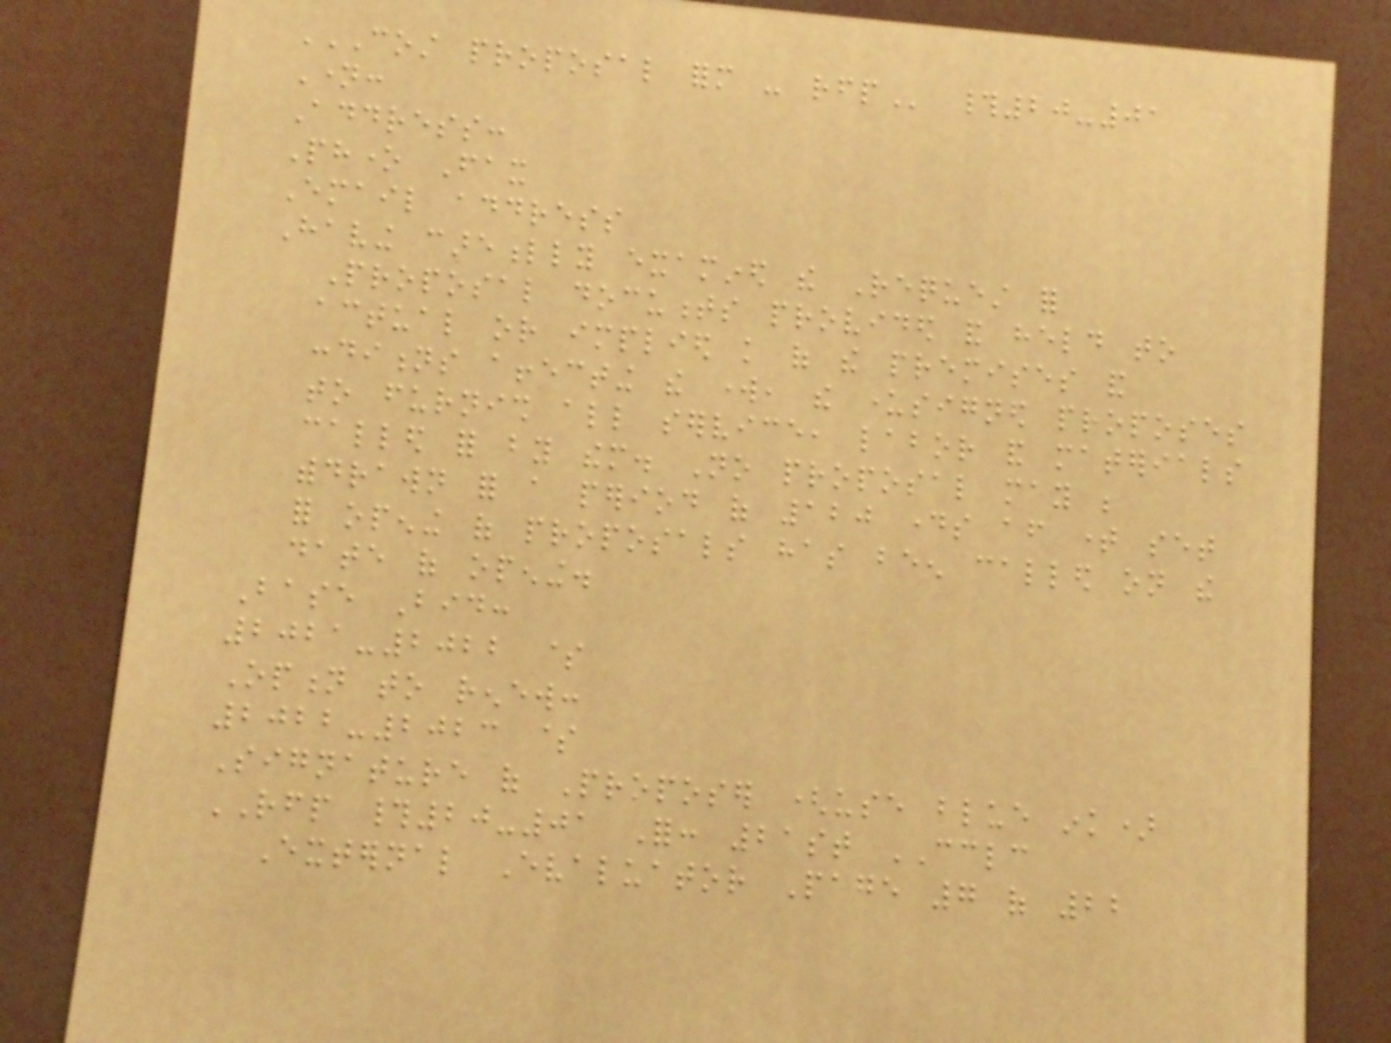COST PROPOSAL FORM - RFP #20-01
Name:
Address:
Phone Fax
Email address
Having carefully examined the Request for
Proposal documents provided and held to
actual or implied knowledge of the premises and
conditions affecting the work, the undersigned proposes
to furnish all service, labor and materials
called for by them. No proposal may be
withdrawn for a period of 120 days after time set
for opening of proposals has been called on the
date of opening.
Base Bid:
2021-2022 $
Option to renew:
2022-2023 $
Signature of Proposer (use blue ink)
RFP #20-01 For: 21st CCLC
External Evaluator Page 7 of 22
